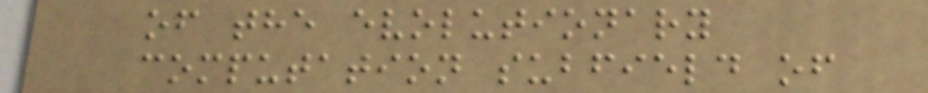of the evolutionary
computation subfield of
